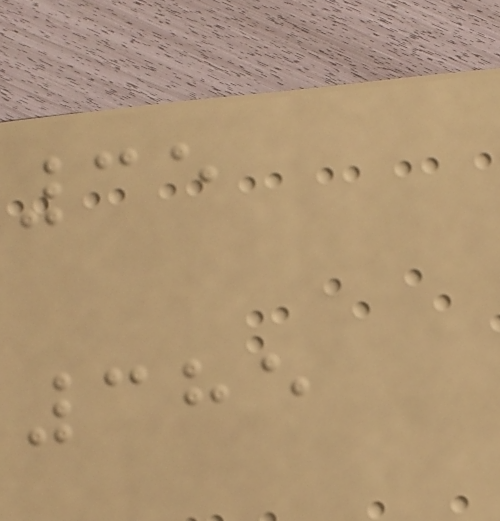35
385
